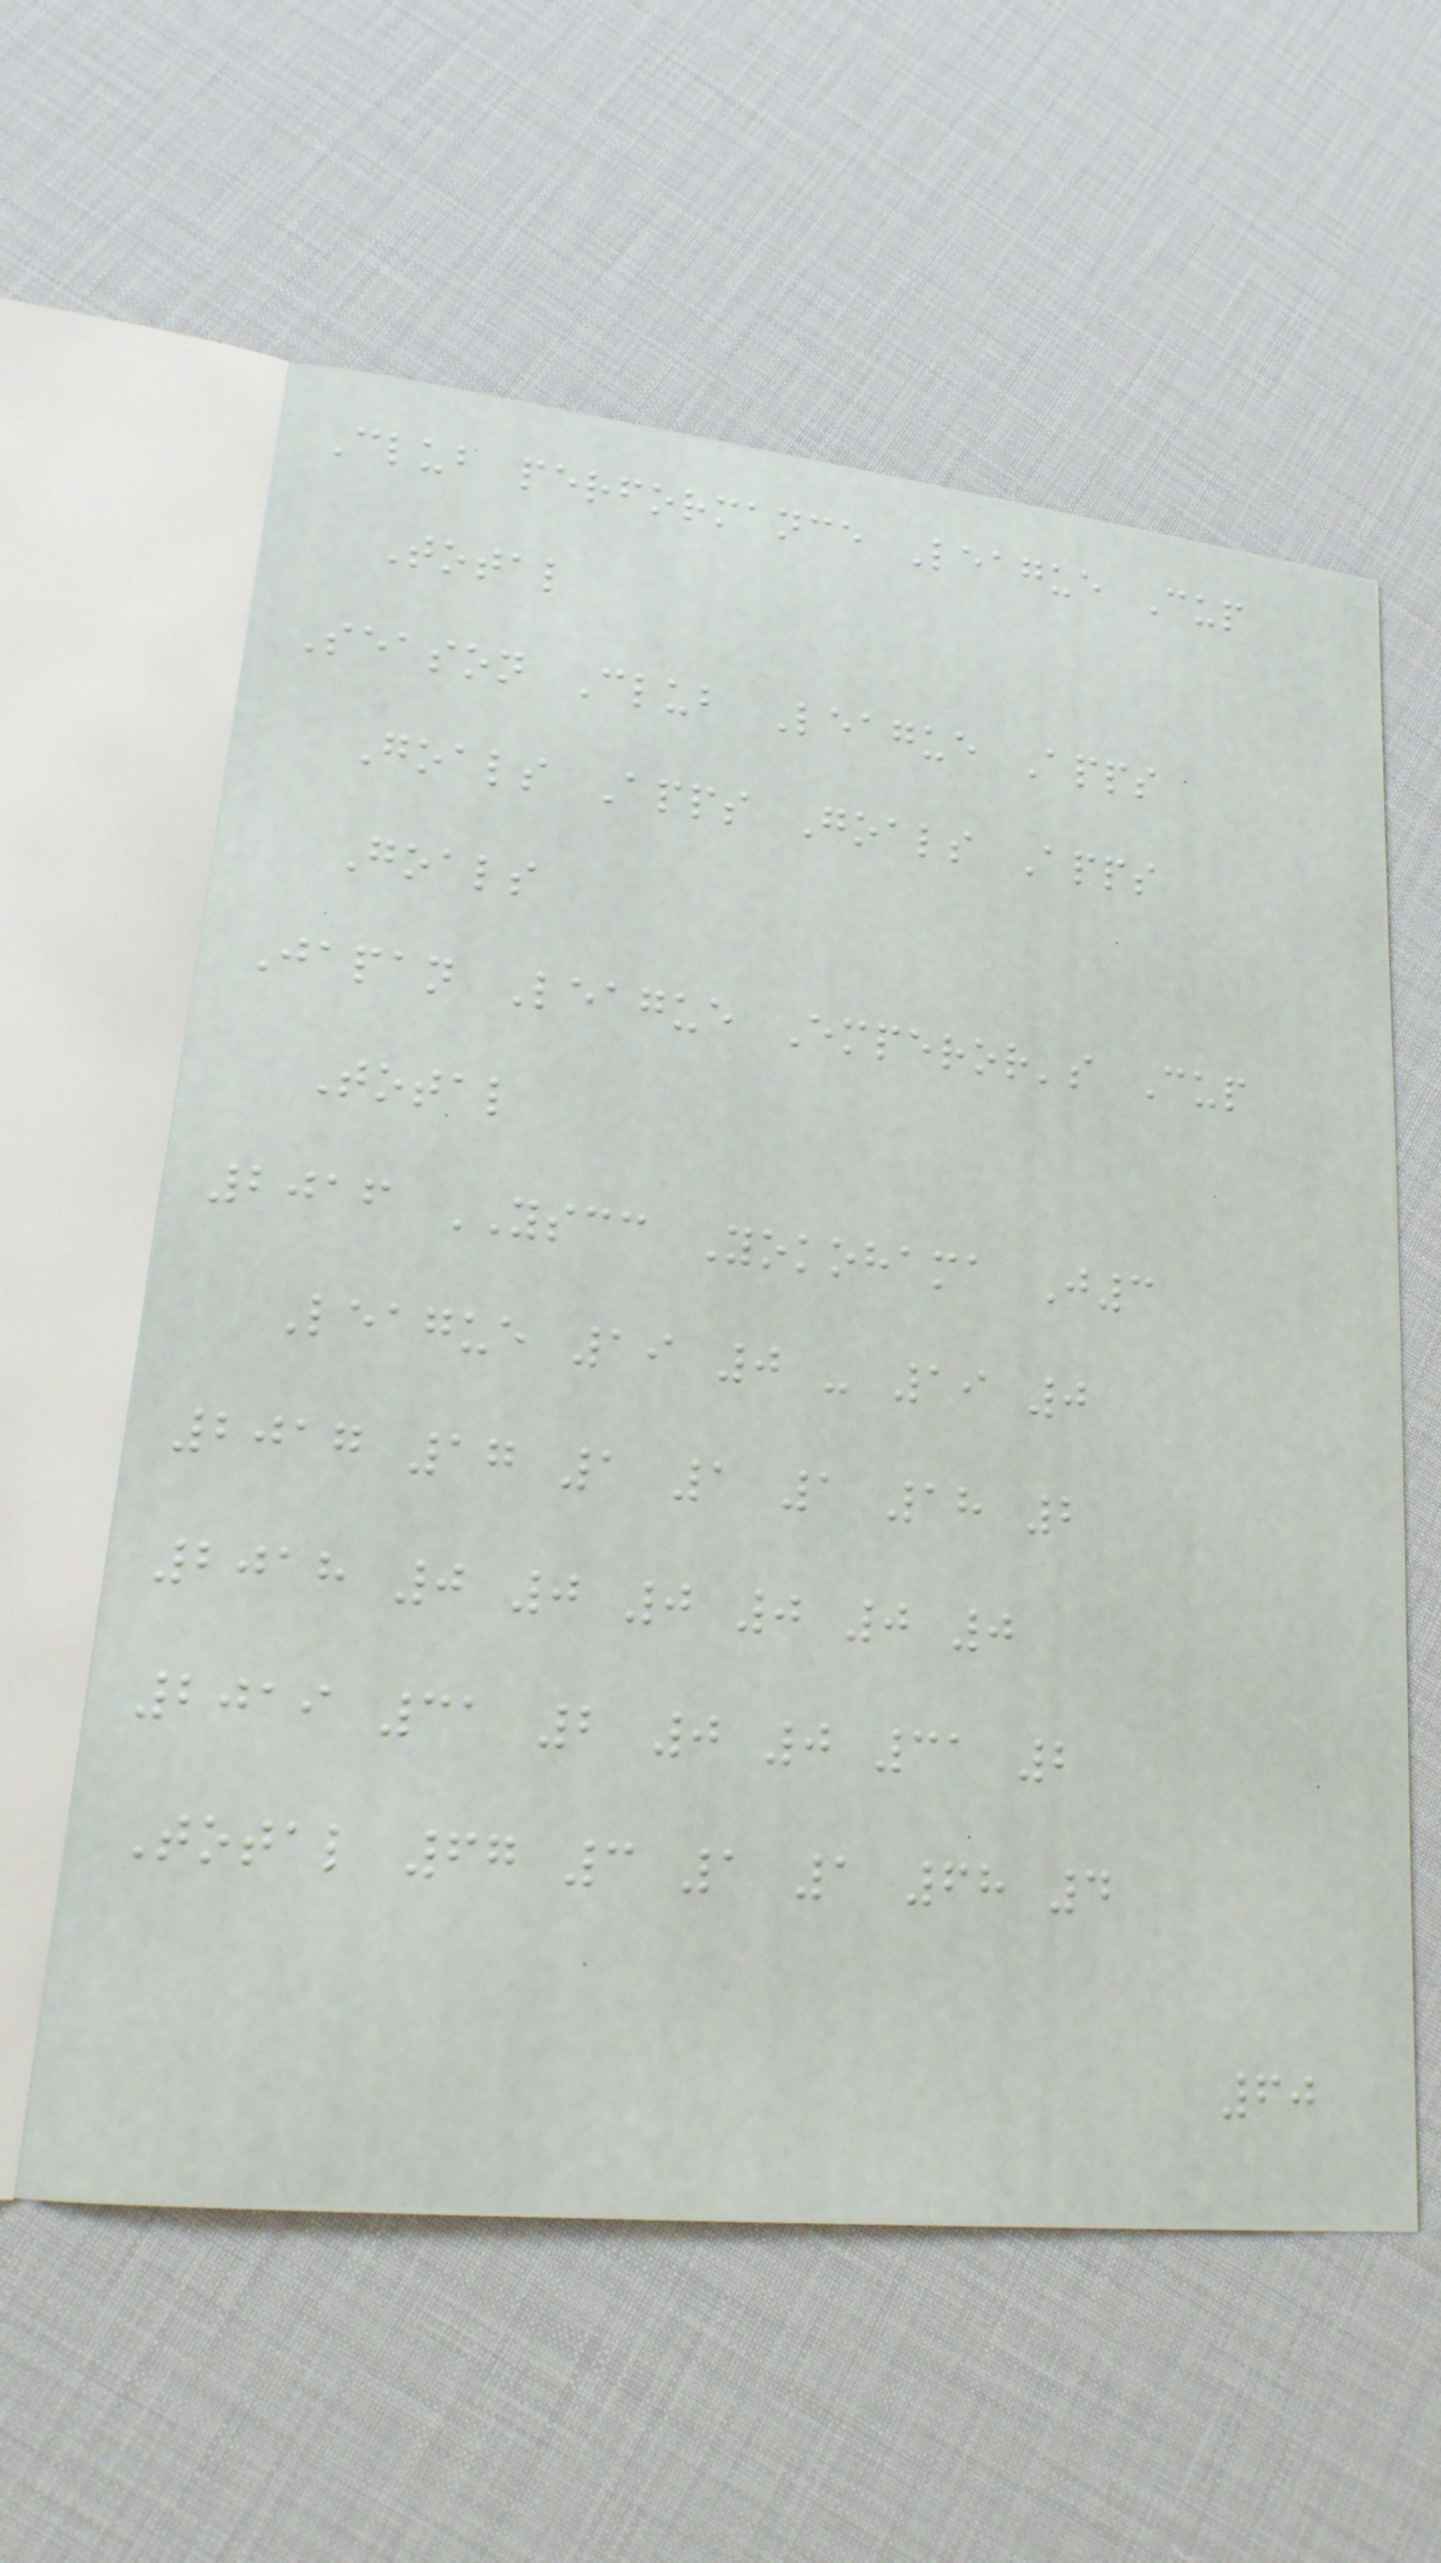Club performance League Cup
Total
Season Club League Apps
Goals Apps Goals Apps
Goals
Japan League Emperor's Cup
Total
2016 YSCC Yokohama J3
League 19 0 - 19 0
2017 17 1 1 1 18 2
2018 0 0 0 0 0 0
2019 31 2 0 0 31 2
Total 67 3 1 1 68 4
60
